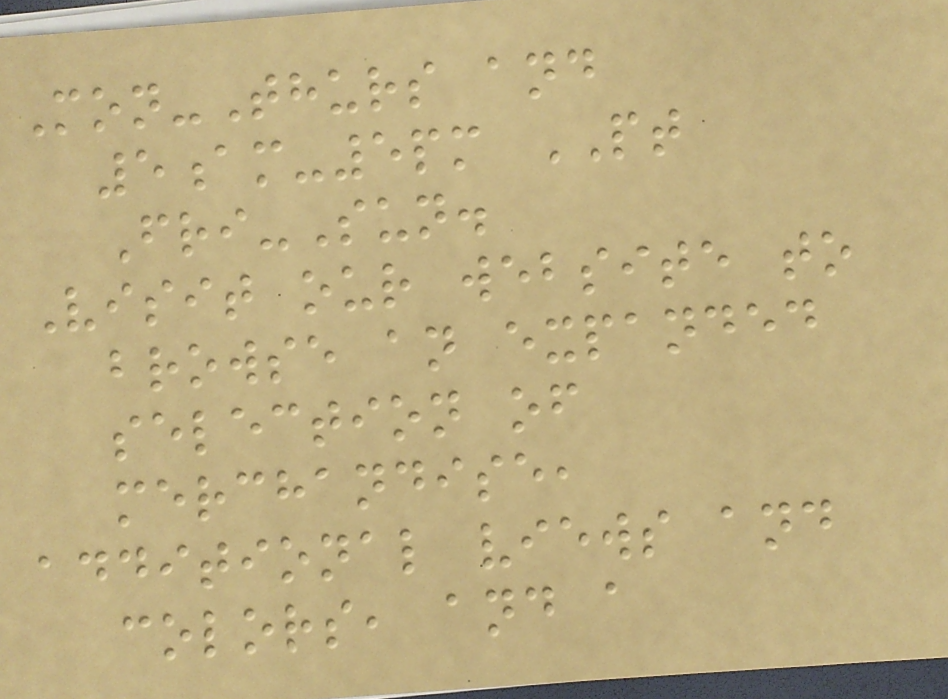Mon-Thurs and
5am-5pm PT
Fri-Sun.
Visit our website to
browse an expanded
selection of
merchandise,
additional views and
colors, and a
